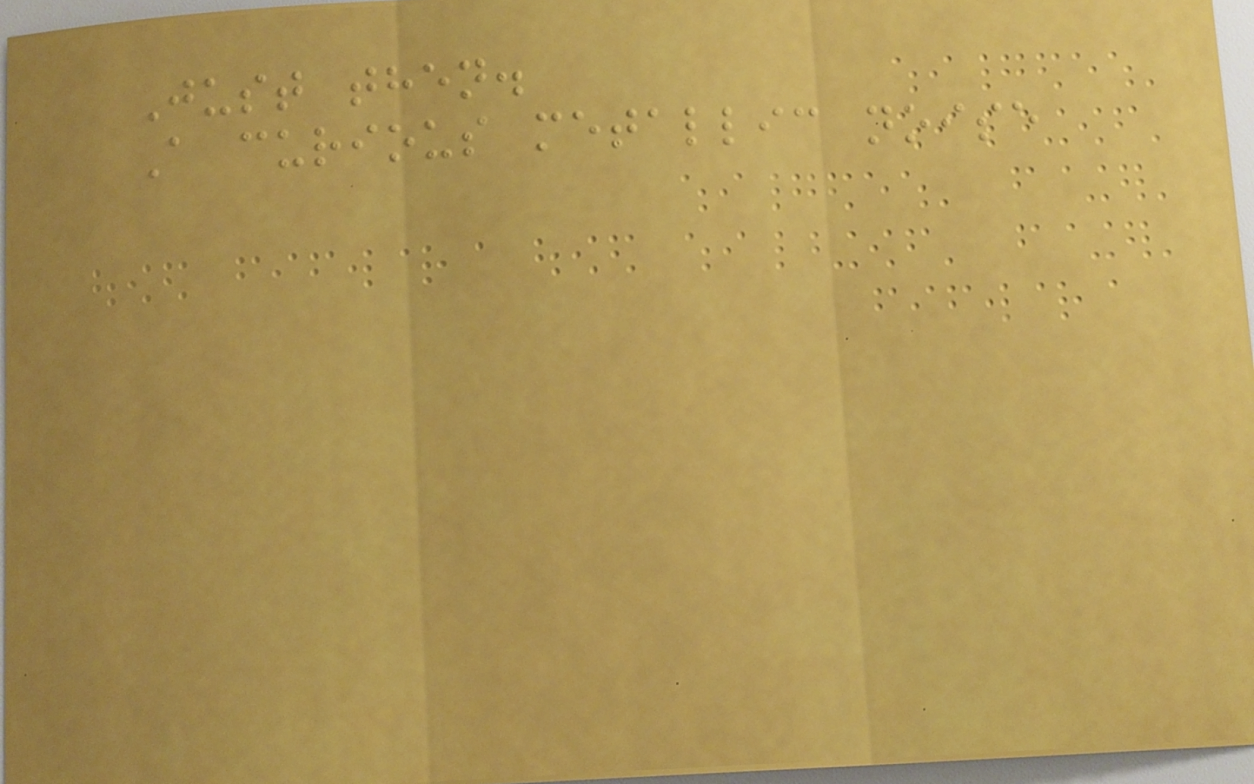Just then.
A curious metallic noise
